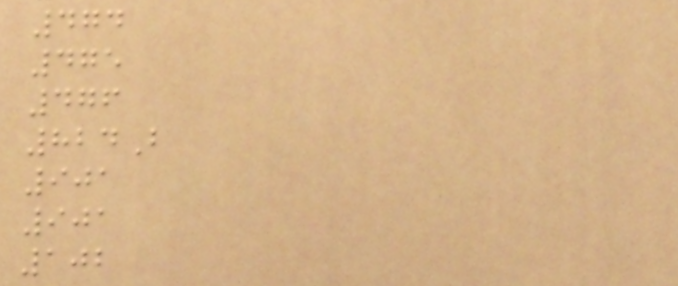474
475
476
824B
901
901
102
